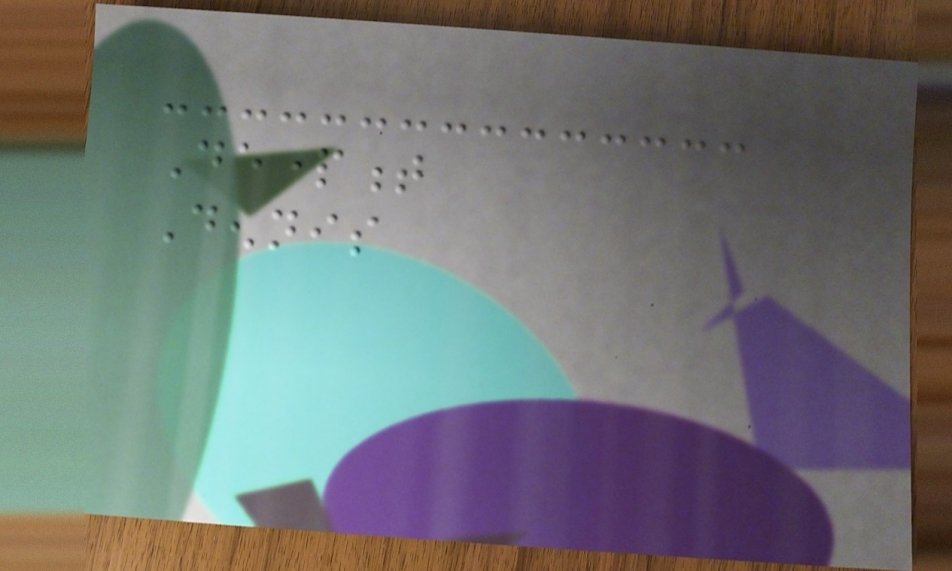Department
Dennis
